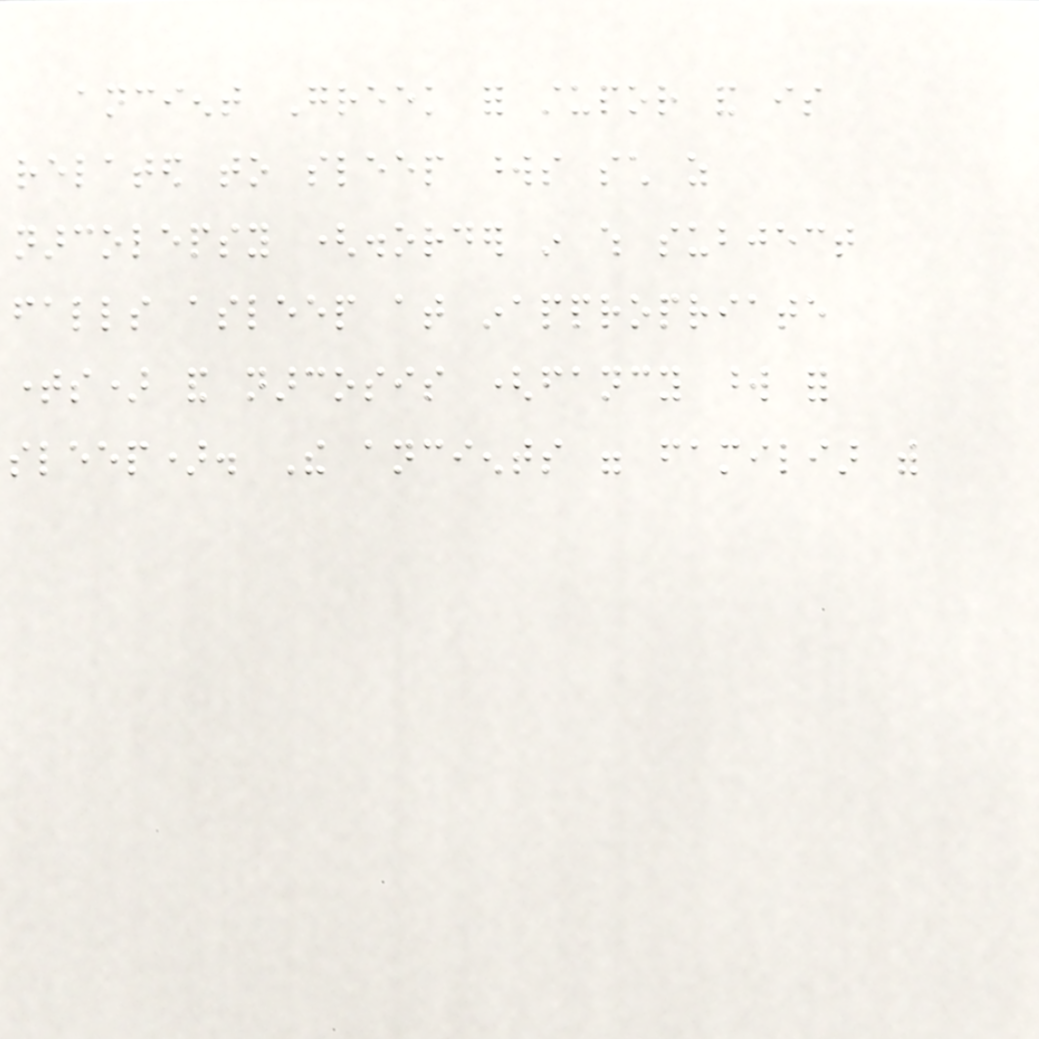ancient Greek for stupor and is
related to sleep words such as
narcolepsy (disorder in which subject
falls asleep at inappropriate
times) and narcosis (fancy word for
sleep). The ancients were familiar with
